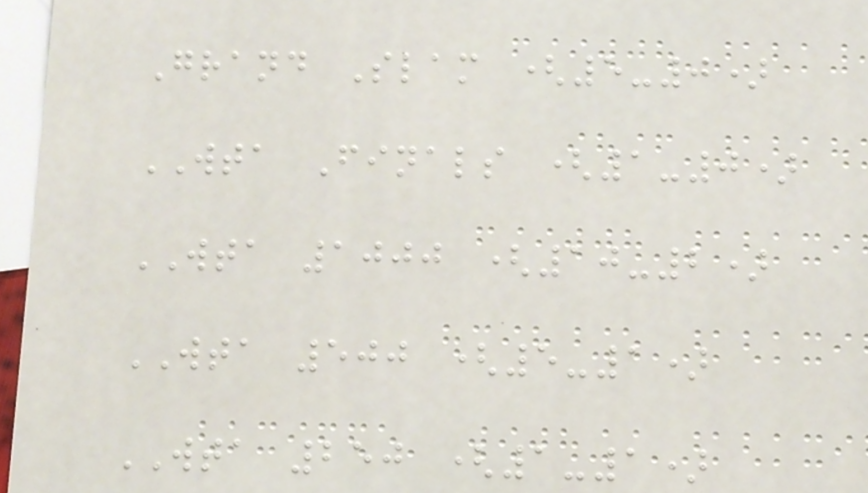Grand Slam (5-0)
WTA Finals (1-0)
WTA 1000 (10-2)
WTA 500 (5-1)
WTA 250 (1-1)
